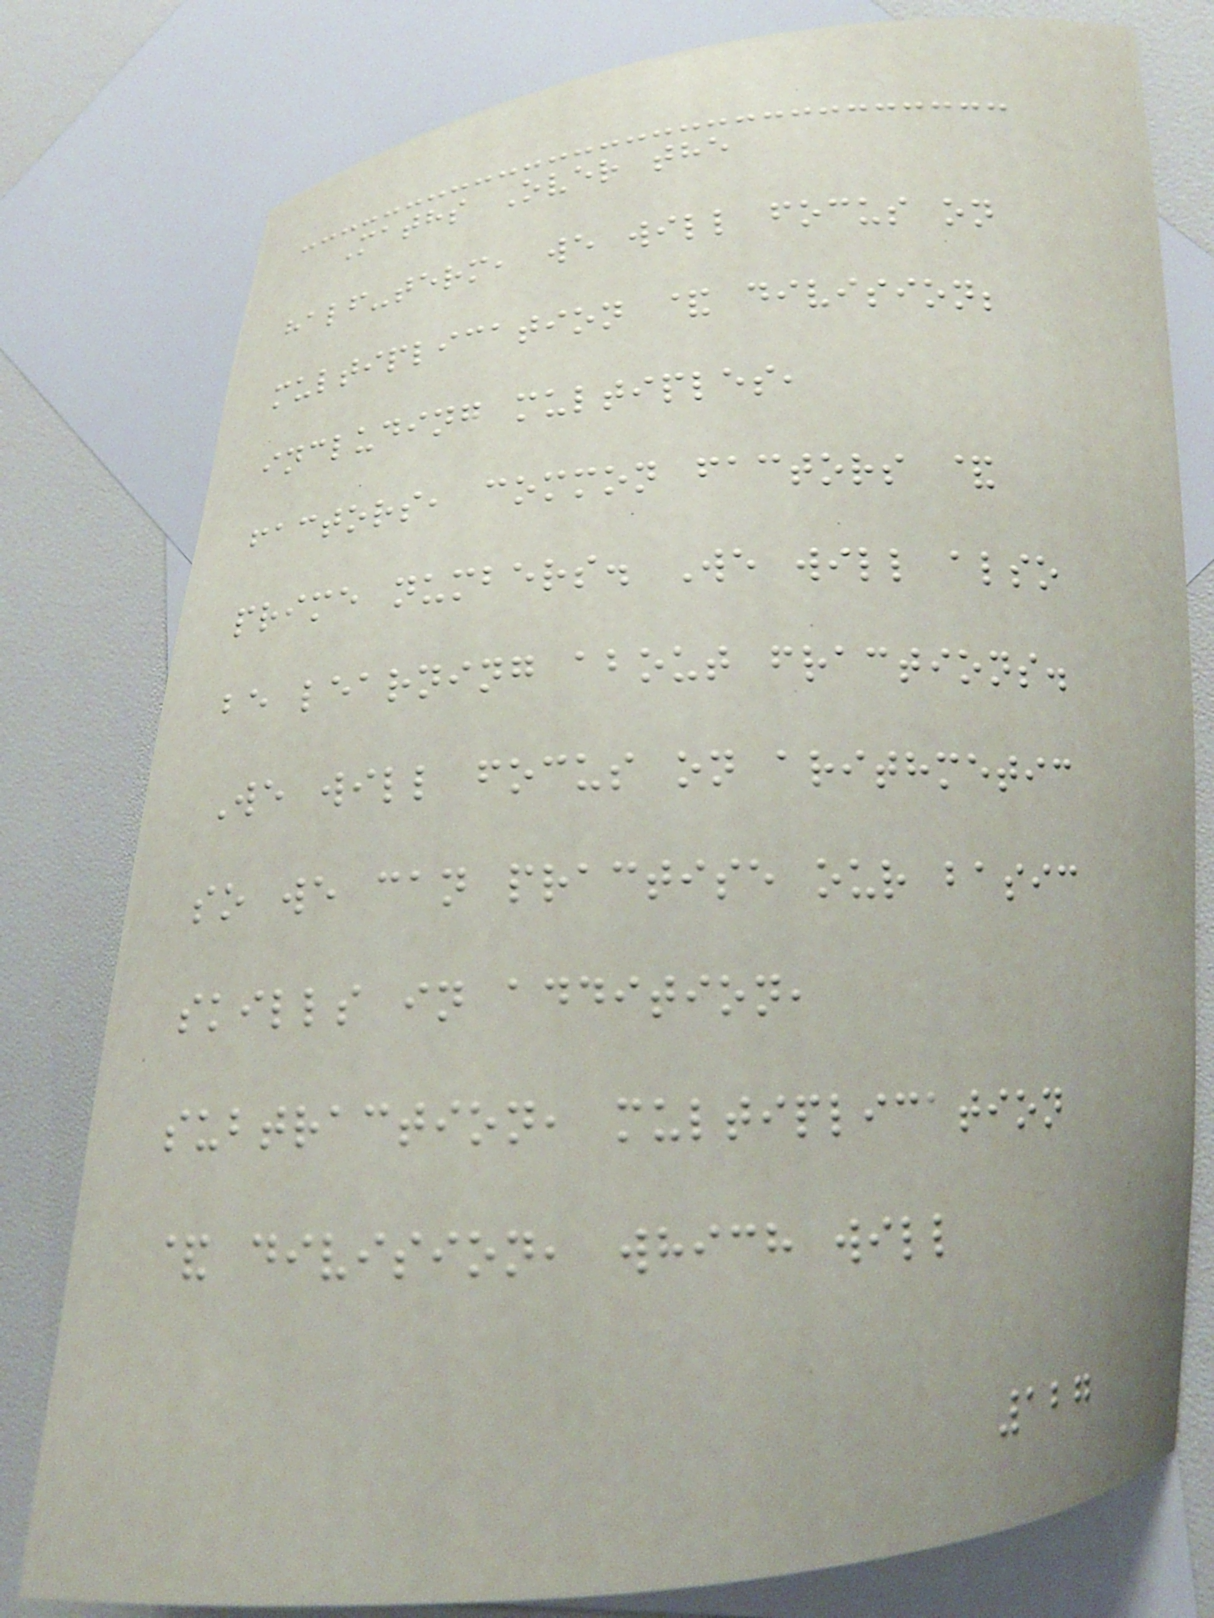Maths Over the
half-term, we will focus on
multiplication & division;
including multiples,
factors, common factors &
prime numbers. We will also
be learning about fractions.
We will focus on arithmetic
so we can practise our basic
skills in addition,
subtraction, multiplication
& division, which will
127
